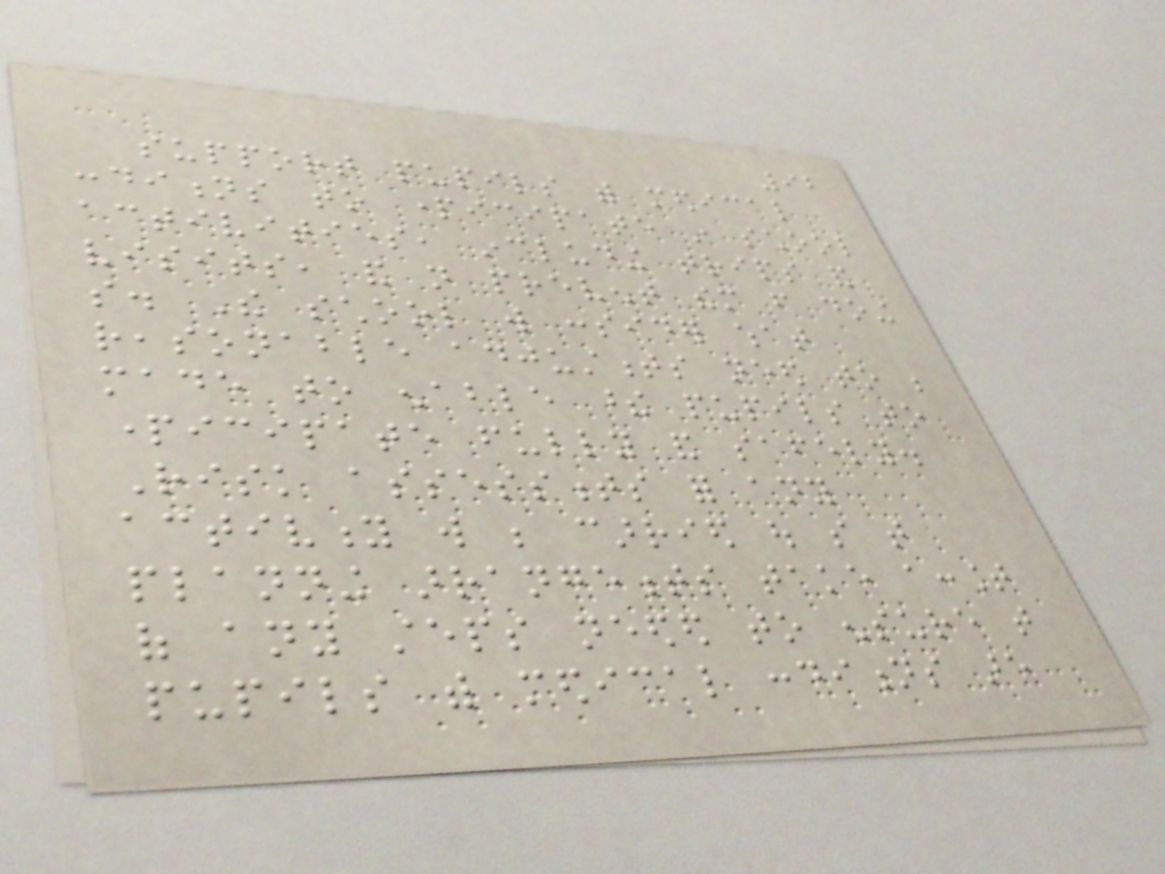92
support pupils with medical
conditions to participate in school
activities, including trips and
visits, and not prevent them from doing
so. The school will consider what
reasonable adjustments need to be
made to enable these pupils to
participate fully and safely.
Risk assessments for any
activity will be carried out so that
planning arrangements take account
of any steps needed to ensure that
pupils with medical conditions are
